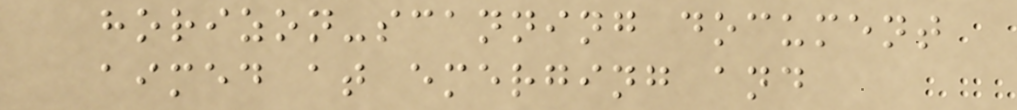horizon-scanning document
aimed at emerging and
